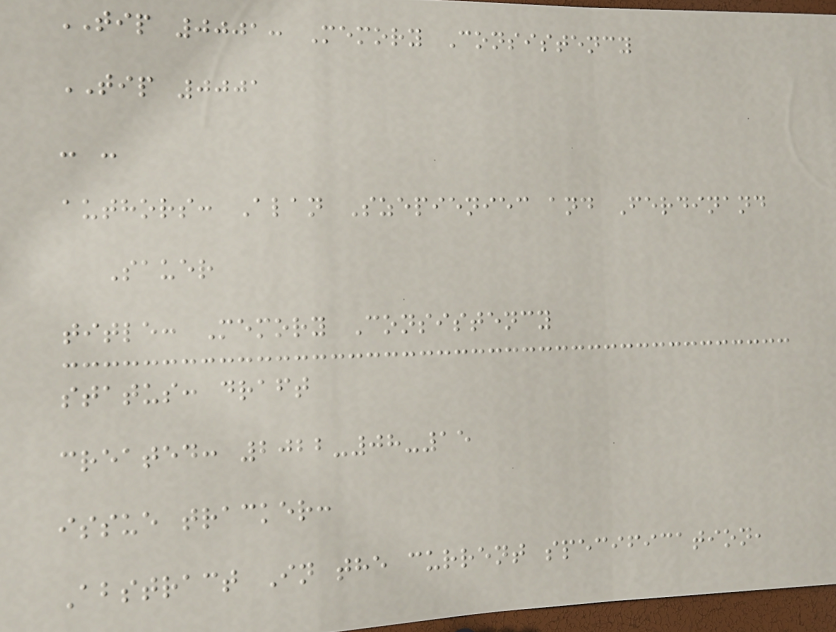TIP 0001: Memory Consistency
TIP 0001
- -
authors: Alan Szepieniec and Ferdinand
Sauer
title: Memory Consistency
status: draft
created: 2022-08-15
issue tracker:
Abstract In the current specification,
